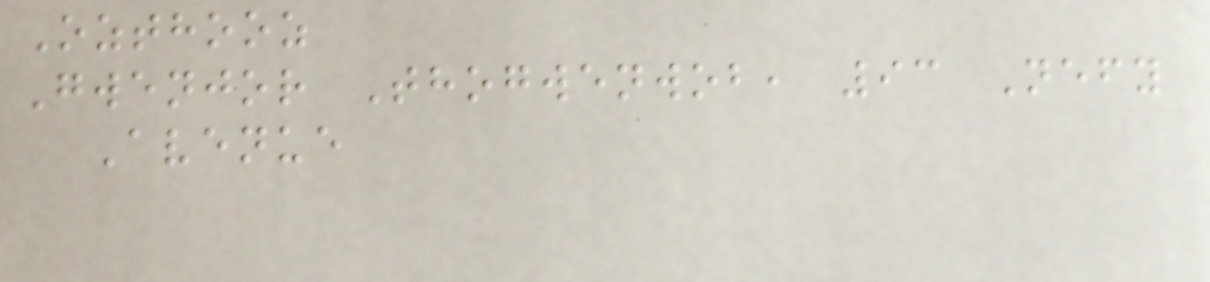Ozthooz
Gwenjor Thogwenwob, 93 Nefy
Avenue
